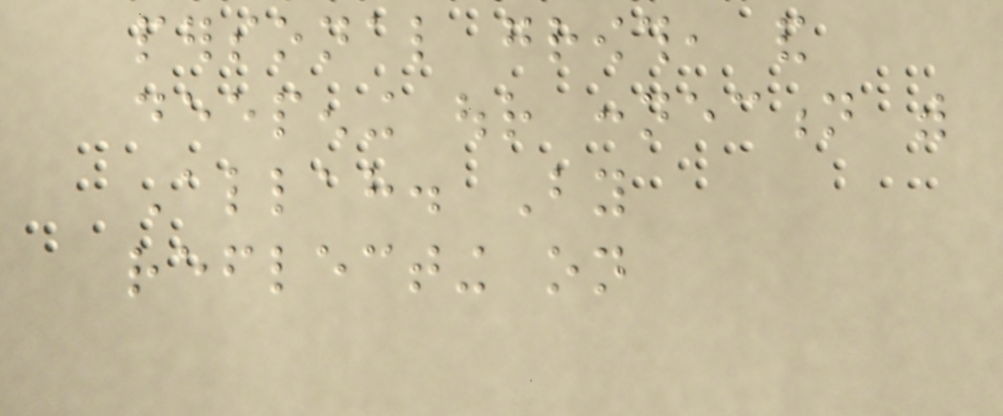personal growth, and
deepening our connection with
Allah. By
reflecting on
